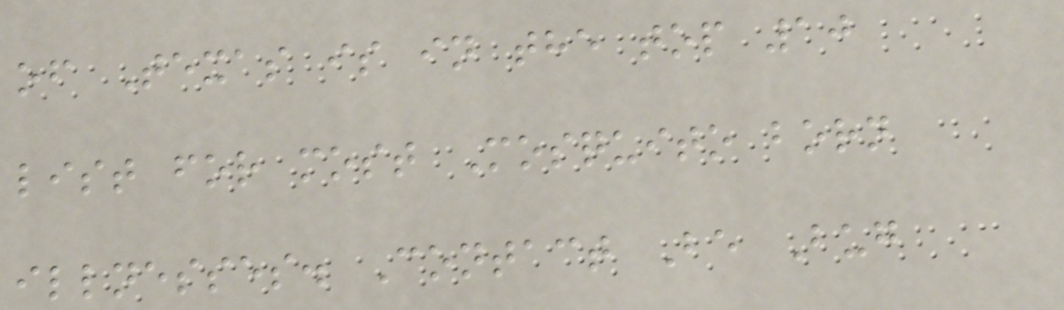of Texas is in the top 10
list for most Mosquito born
illnesses. Contact Be Bug
